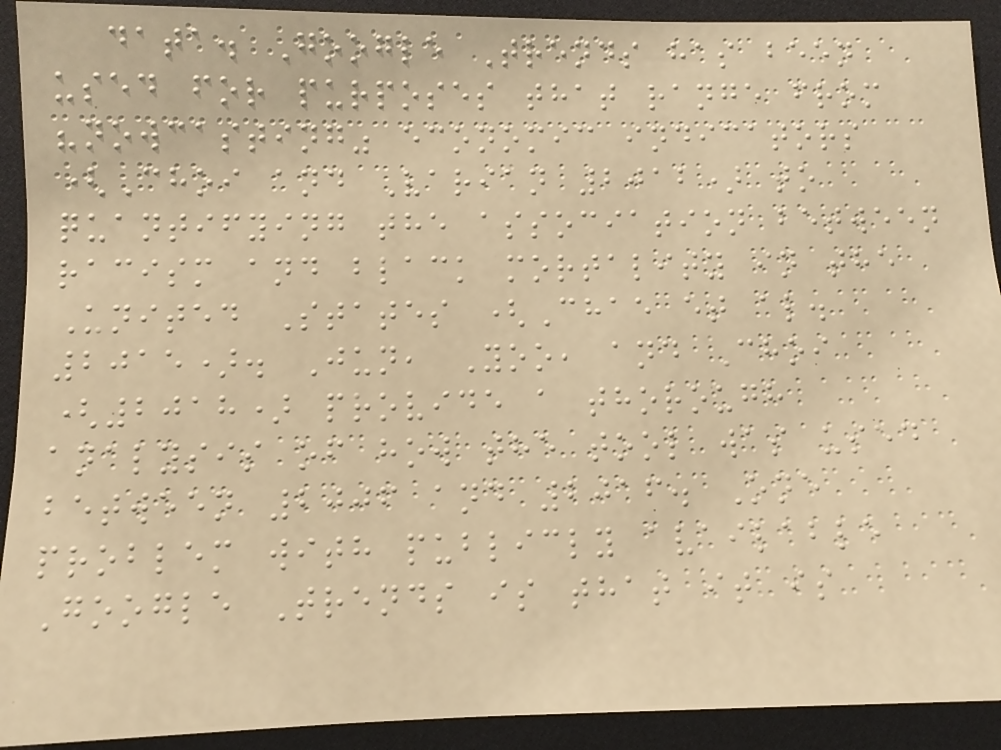data. Google Trends has been
used for purposes that range from
"nowcasting" economic indicators
(Choi and Varian 2012) to
quantifying the association between
racism and black mortality in the
United States (Chae et al.
2015). Jun, Yoo, and Choi
(2018) provide a thorough
analysis of how the tool was used
between 2006 and 2016. One
problem with publicly available
Google Trends is that it is
